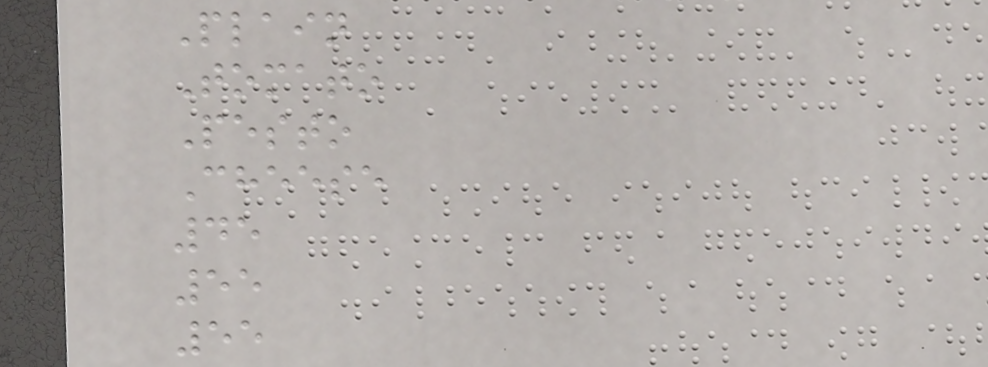Plain
Tomato
Pesto
Cheese
45
55
55
